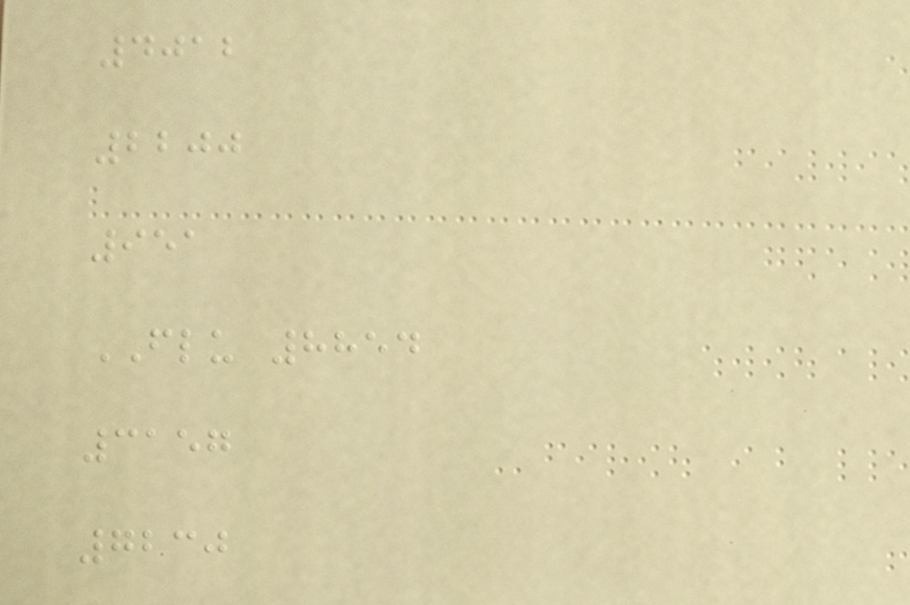4012
2200
951
FLU 8854
3157
7230
